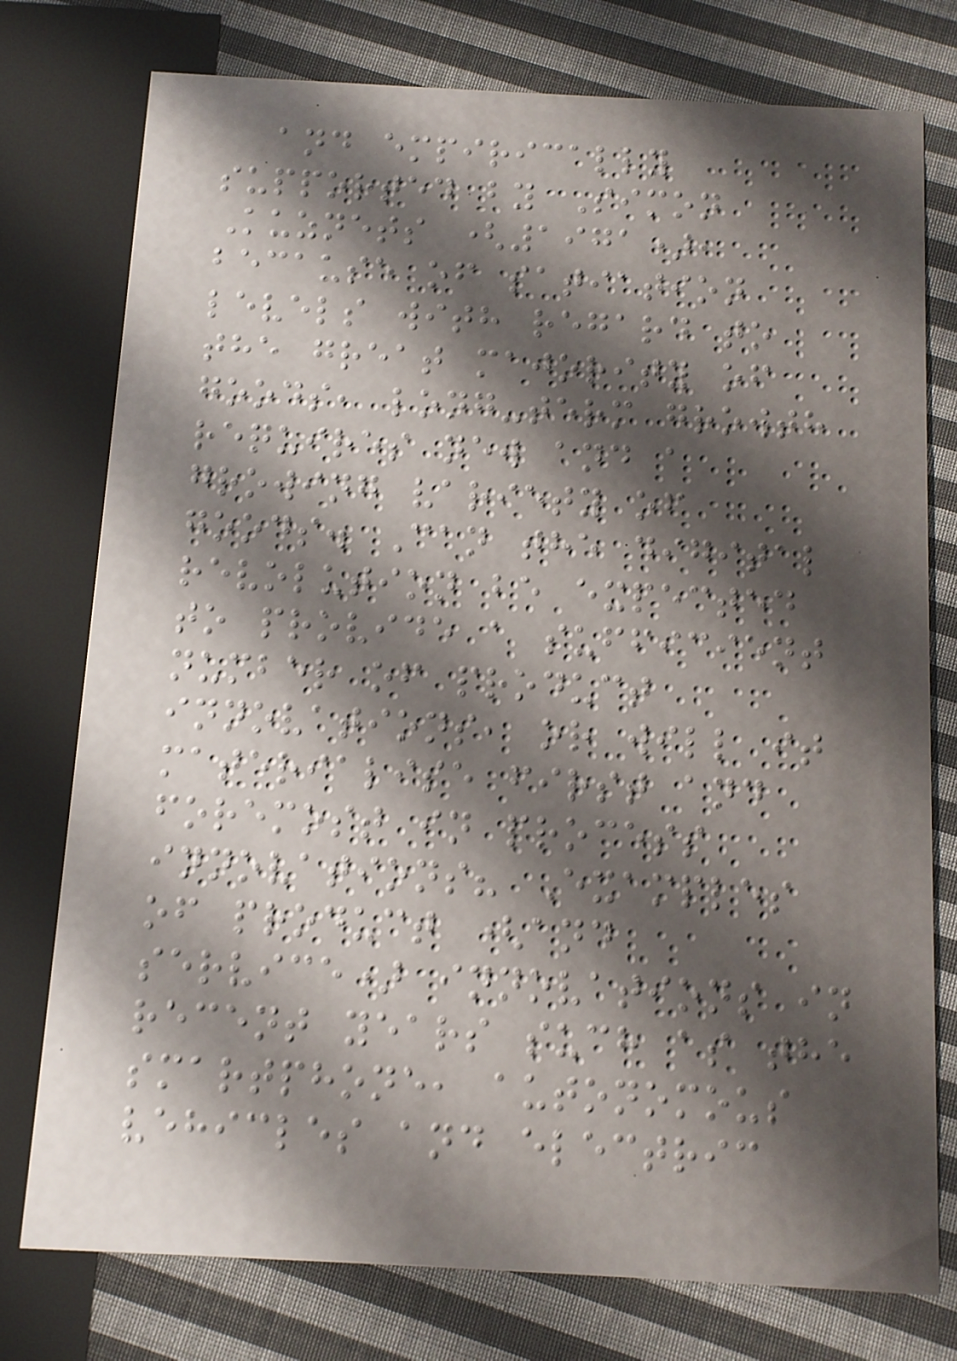and empirically
supported by Simon
Kuznets (1971),
because of satiation
levels with regard to
the great majority of
goods, long-term growth
requires new and a
growing variety of
goods. Can the digital
revolution be expected
to provide a sufficient
number of product
innovations, or will it
materialise first and
foremost in process
innovations? Examples
of product (and
service) innovations in
recent years such as the
smartphone, autonomous
vehicles and electric
